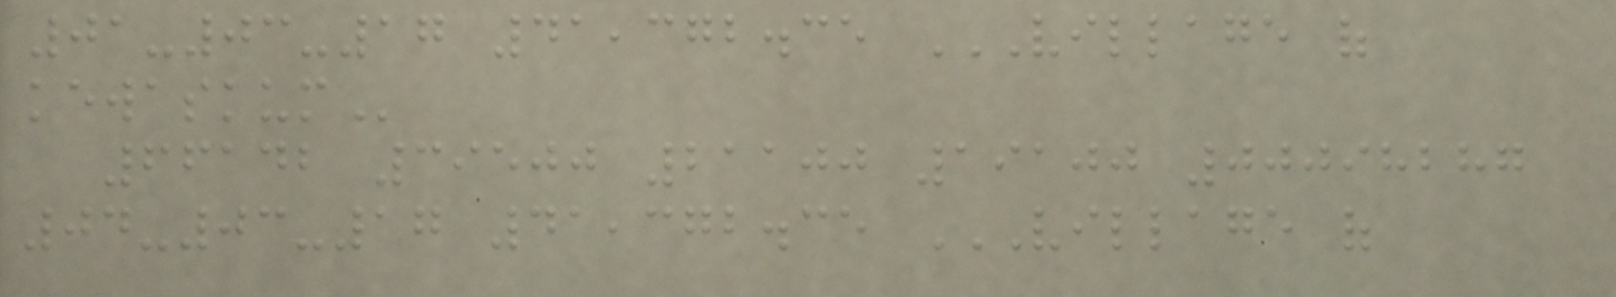01-03-17 41,372.35 VILLAGE OF
KEWASKUM
66142 39500 21100 19100 00098287
04-03-17 41,372.35 VILLAGE OF
